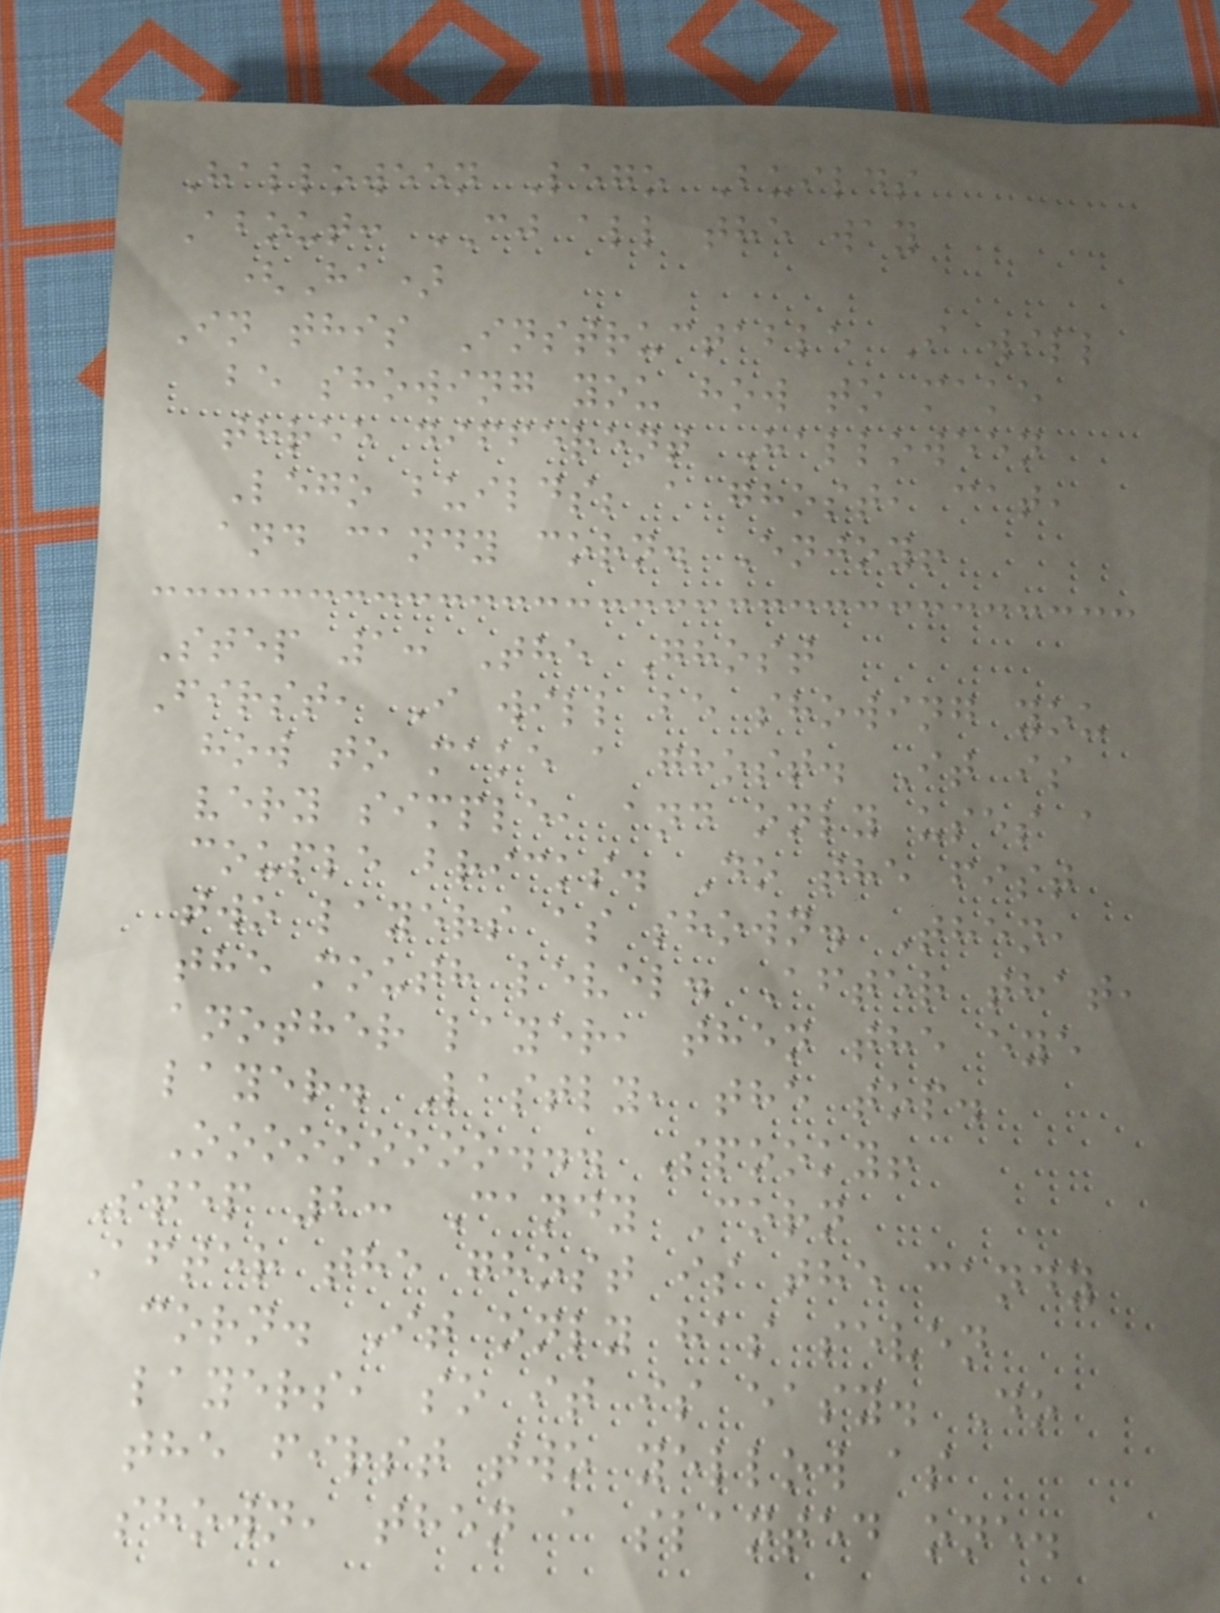Halloween Lego Builds
About: CJ all the way
(Ha)
In this Instructable I will
be showing you how to make
three different Halloween
Lego builds; a ghost, cat,
and candy corn. Enjoy!
Step 1: The Ghost
First, I will be showing you
how to make a ghost. It is
very simple, and only uses a
couple bricks. Do the fist
two layers as shown. Then,
the mouth level. After that,
another layer, then the eye
layer. Lastly, the top.
Ooooooooo... Spooky!
Step 2: Candy Corn
After the ghost is the candy
corn. It only has seven
layers, so it is easy. Do
the first two yellow as
shown, then a slanted one.
